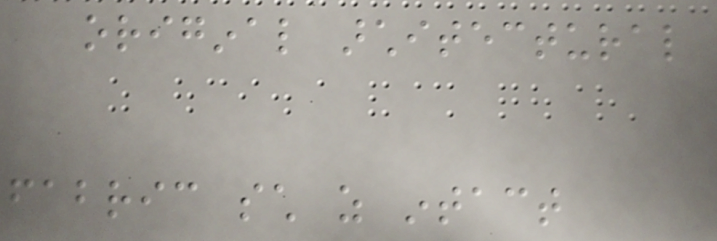original architectural
fabric such as intact
